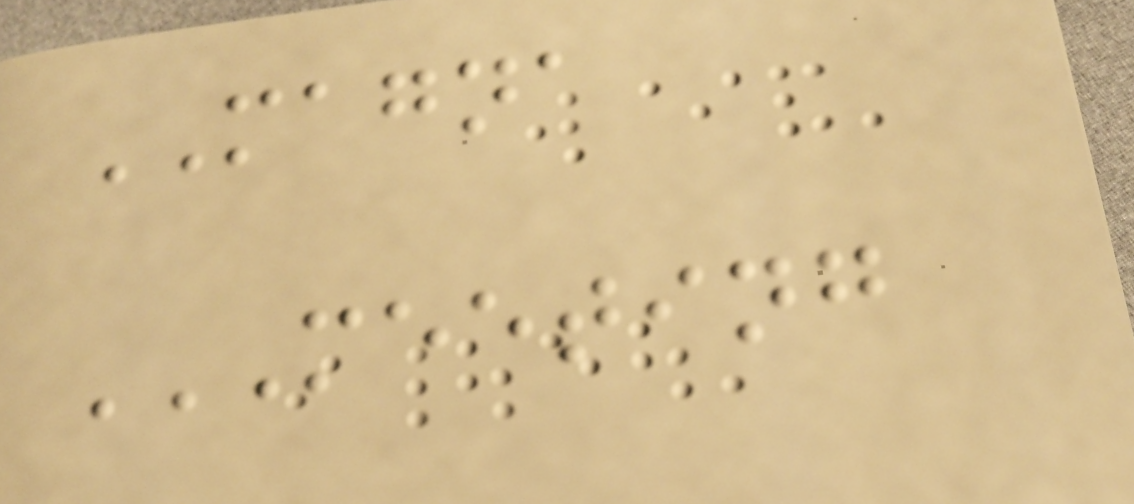MAGNA
MEETING
